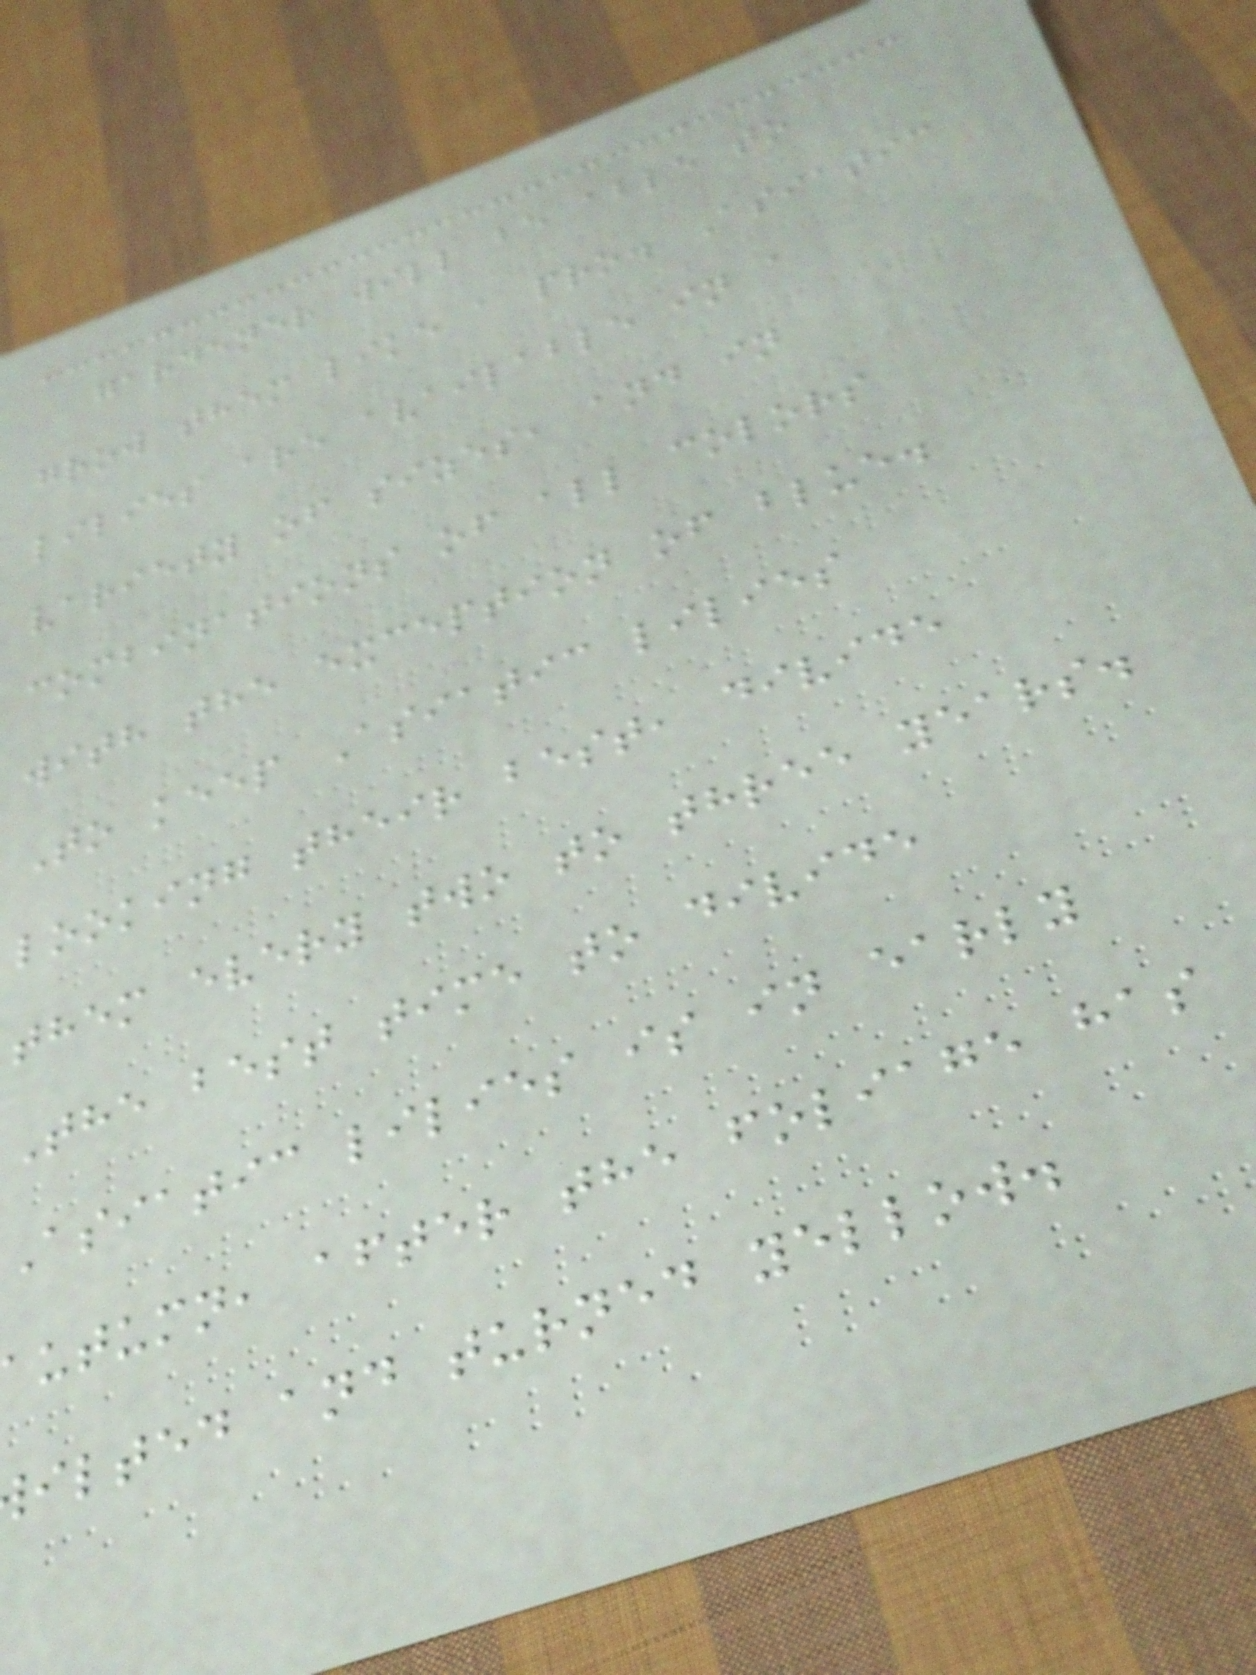gardener will be able to
grow them like a pro. Asiatic
lilies are available in a
variety of sizes, and in
combinations of all colors
with the exception of blue.
To keep Asiatic lilies
looking their best, divide
them every two to three years.
The best time to divide
Asiatic lilies is in early
utumn, after the foliage has
ilted and turned yellow.
